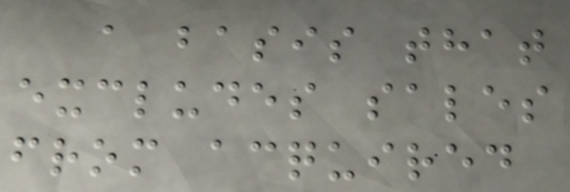a basis that
excludes sales
from acquired
